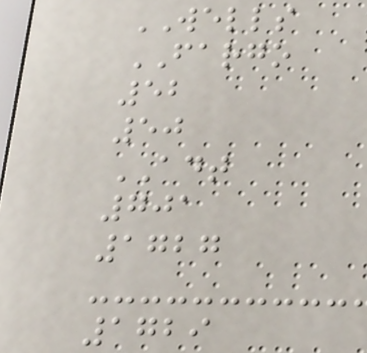WELLS
FARGO
52
50
ADT
701
1727
1729
